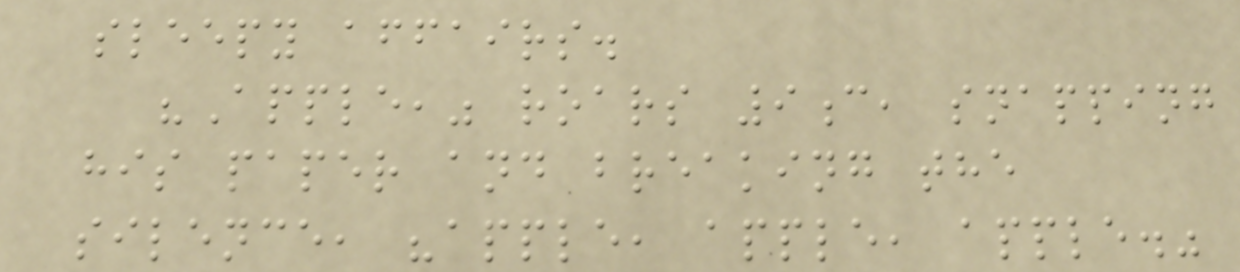sleepy affairs.
"Apple," roars 9c, snapping
his paper and breaking the
silence, "apple, apple, apple."
